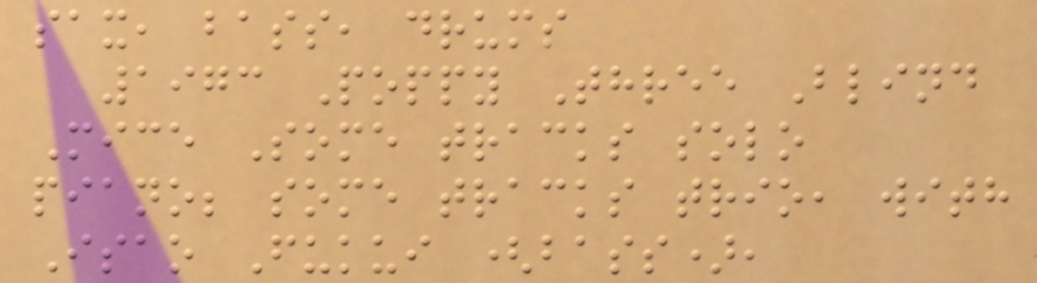sax, bass, drums
1973 Poppy Three Blind
Mice Some tracks solo
piano; some tracks trio, with
Isao Fukui (bass),
